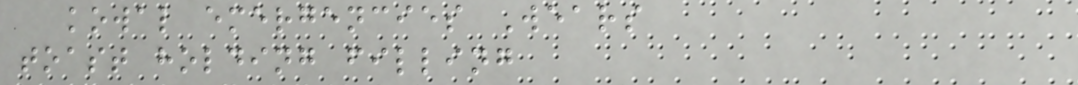kowal emergencies Wears
toast holding filling
